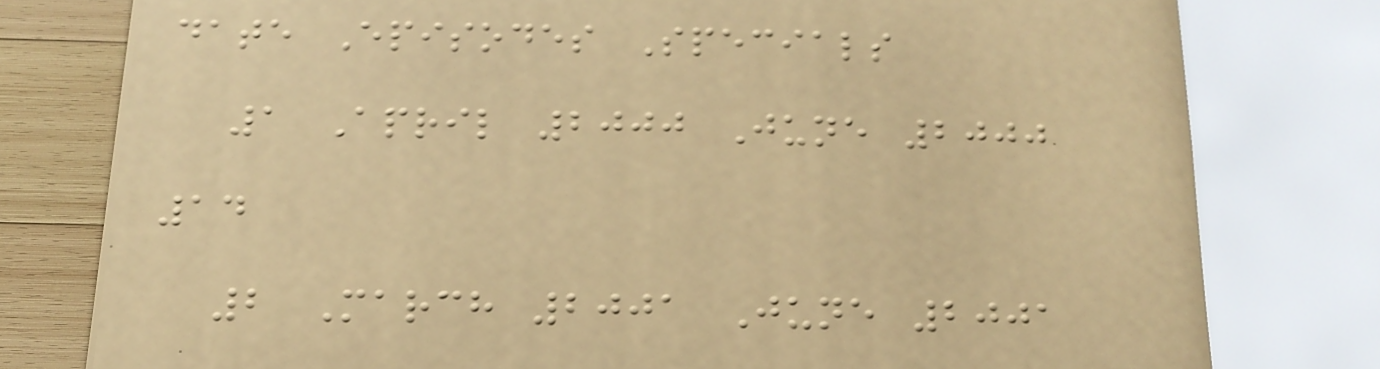date Episodes Specials
1 April 2000 June 2000
14
2 March 2001 June 2001
